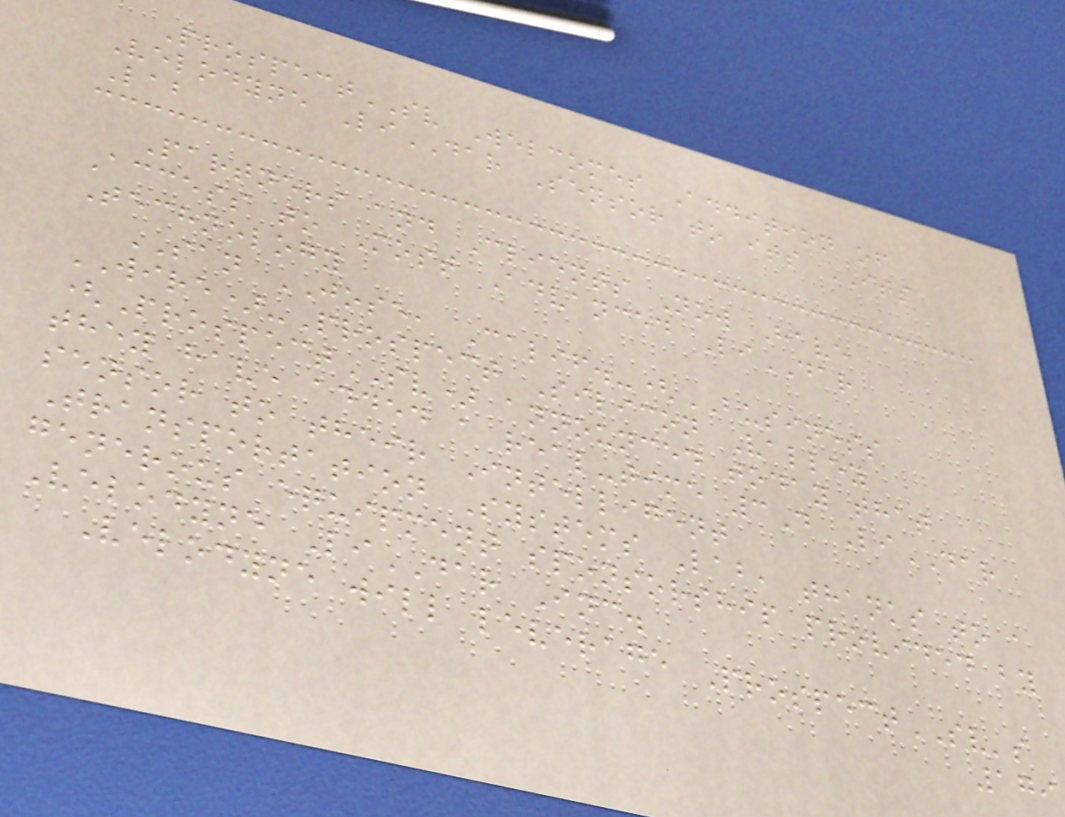ProspectSV Welcomes Addition of
Velodyne LiDAR Sensor to its ITS
Lab
Partners and Clients Now Have
Access to Most Advanced LiDAR
Technology
SAN JOSE, Calif.-(BUSINESS
WIRE)-Prospect Silicon Valley
(ProspectSV) announced today that
they have added a real-time 3D LiDAR
sensor to their Intelligent
Transportation Systems Lab, thanks to a
generous equipment sponsorship provided by
Velodyne LiDAR Inc.
Velodyne will leverage ProspectSV's
179
